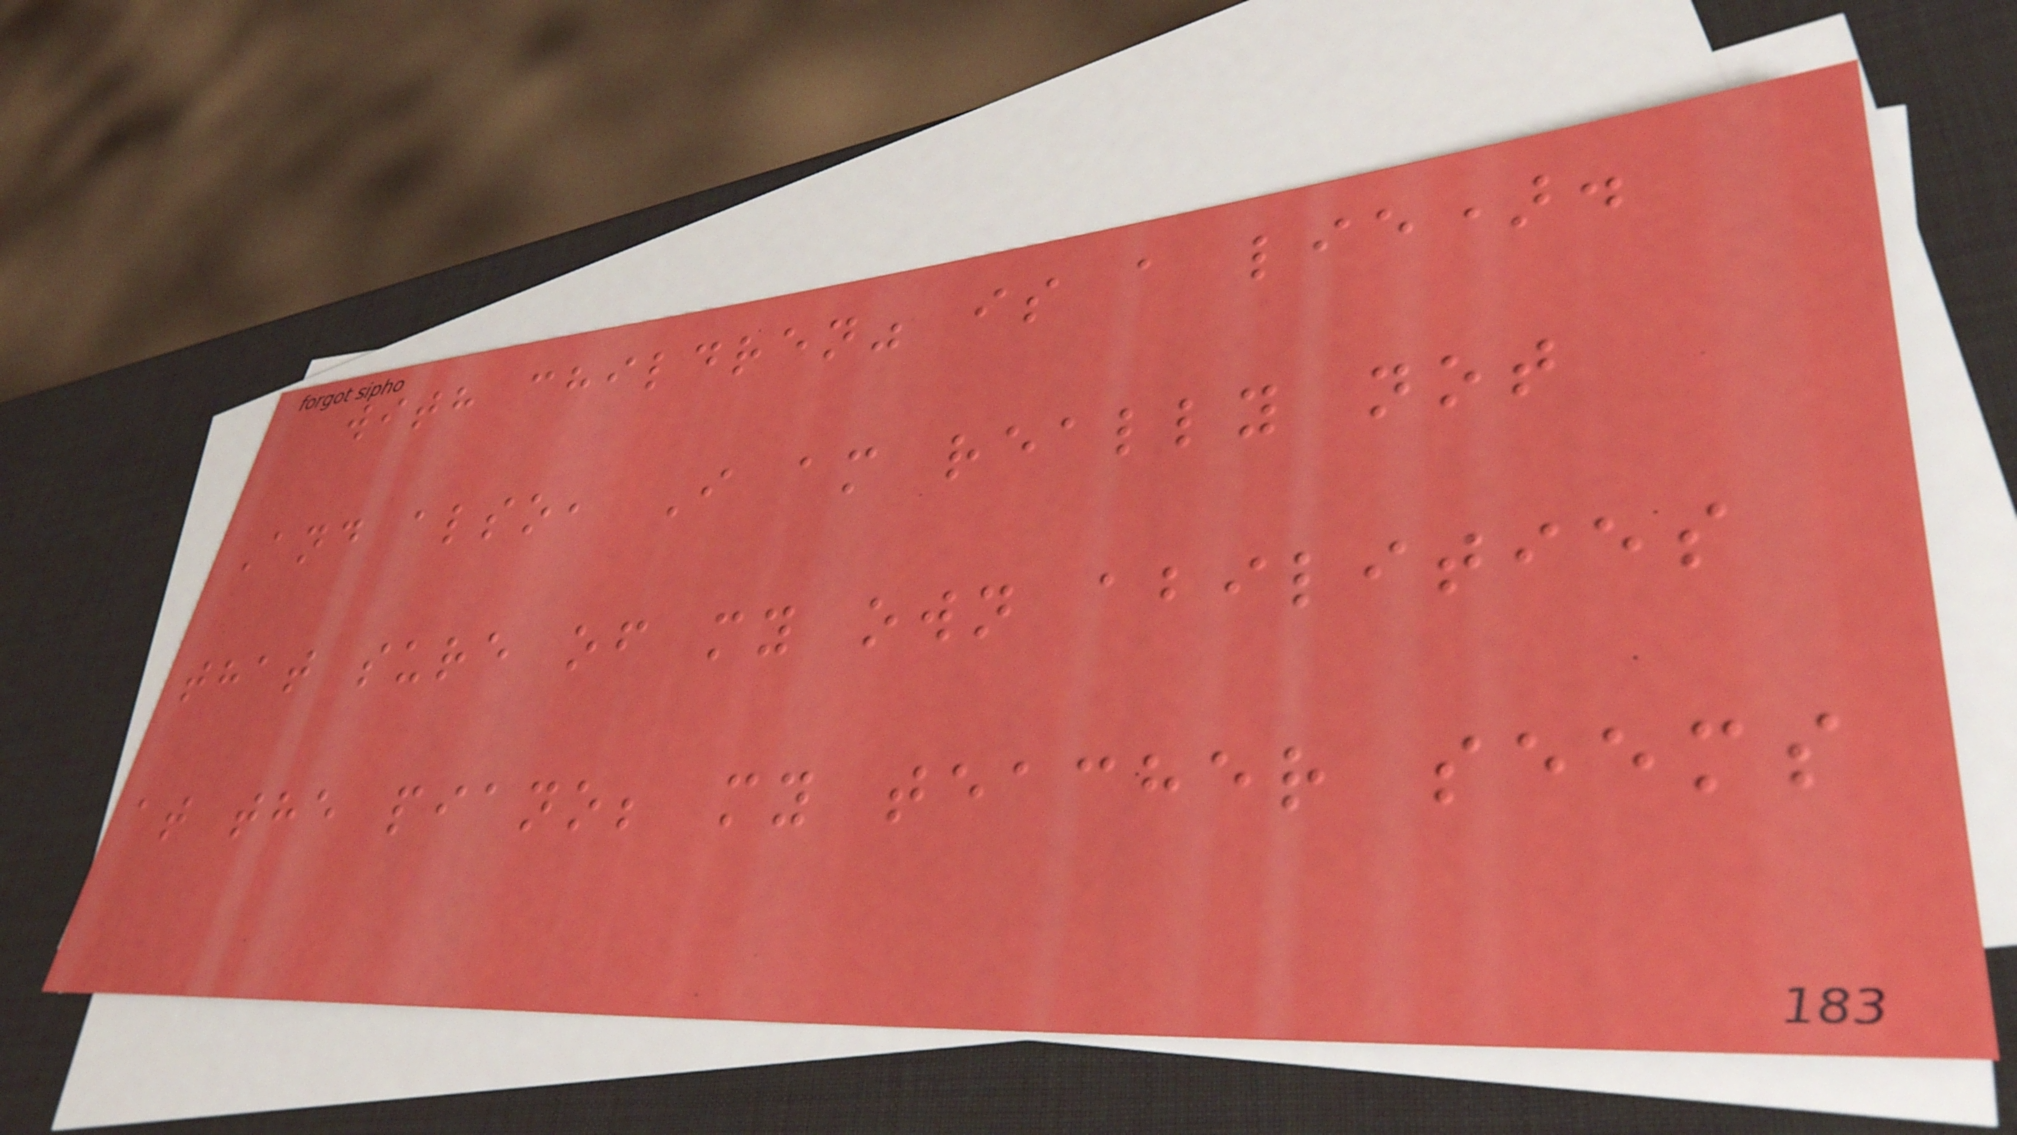with children" is a lie).
And also, I am really not
that sure of my own abilities
at the piano; my teacher seems
